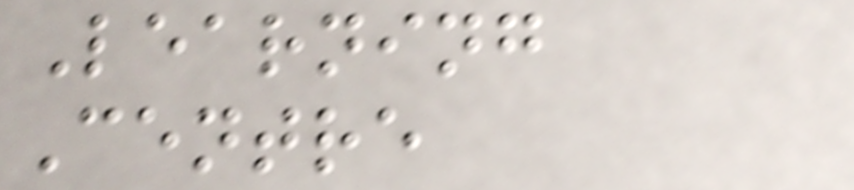Learning
Centre
